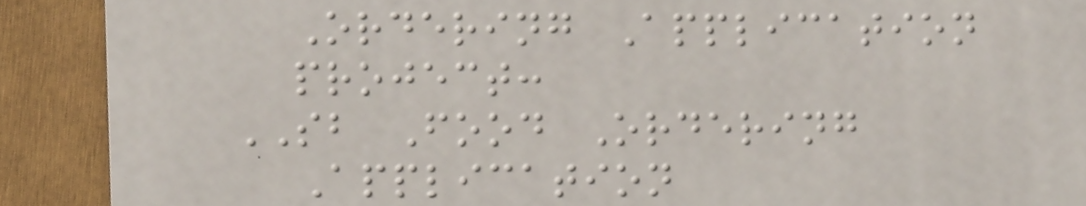Ordering Application
project:
SB Food Ordering
Application
